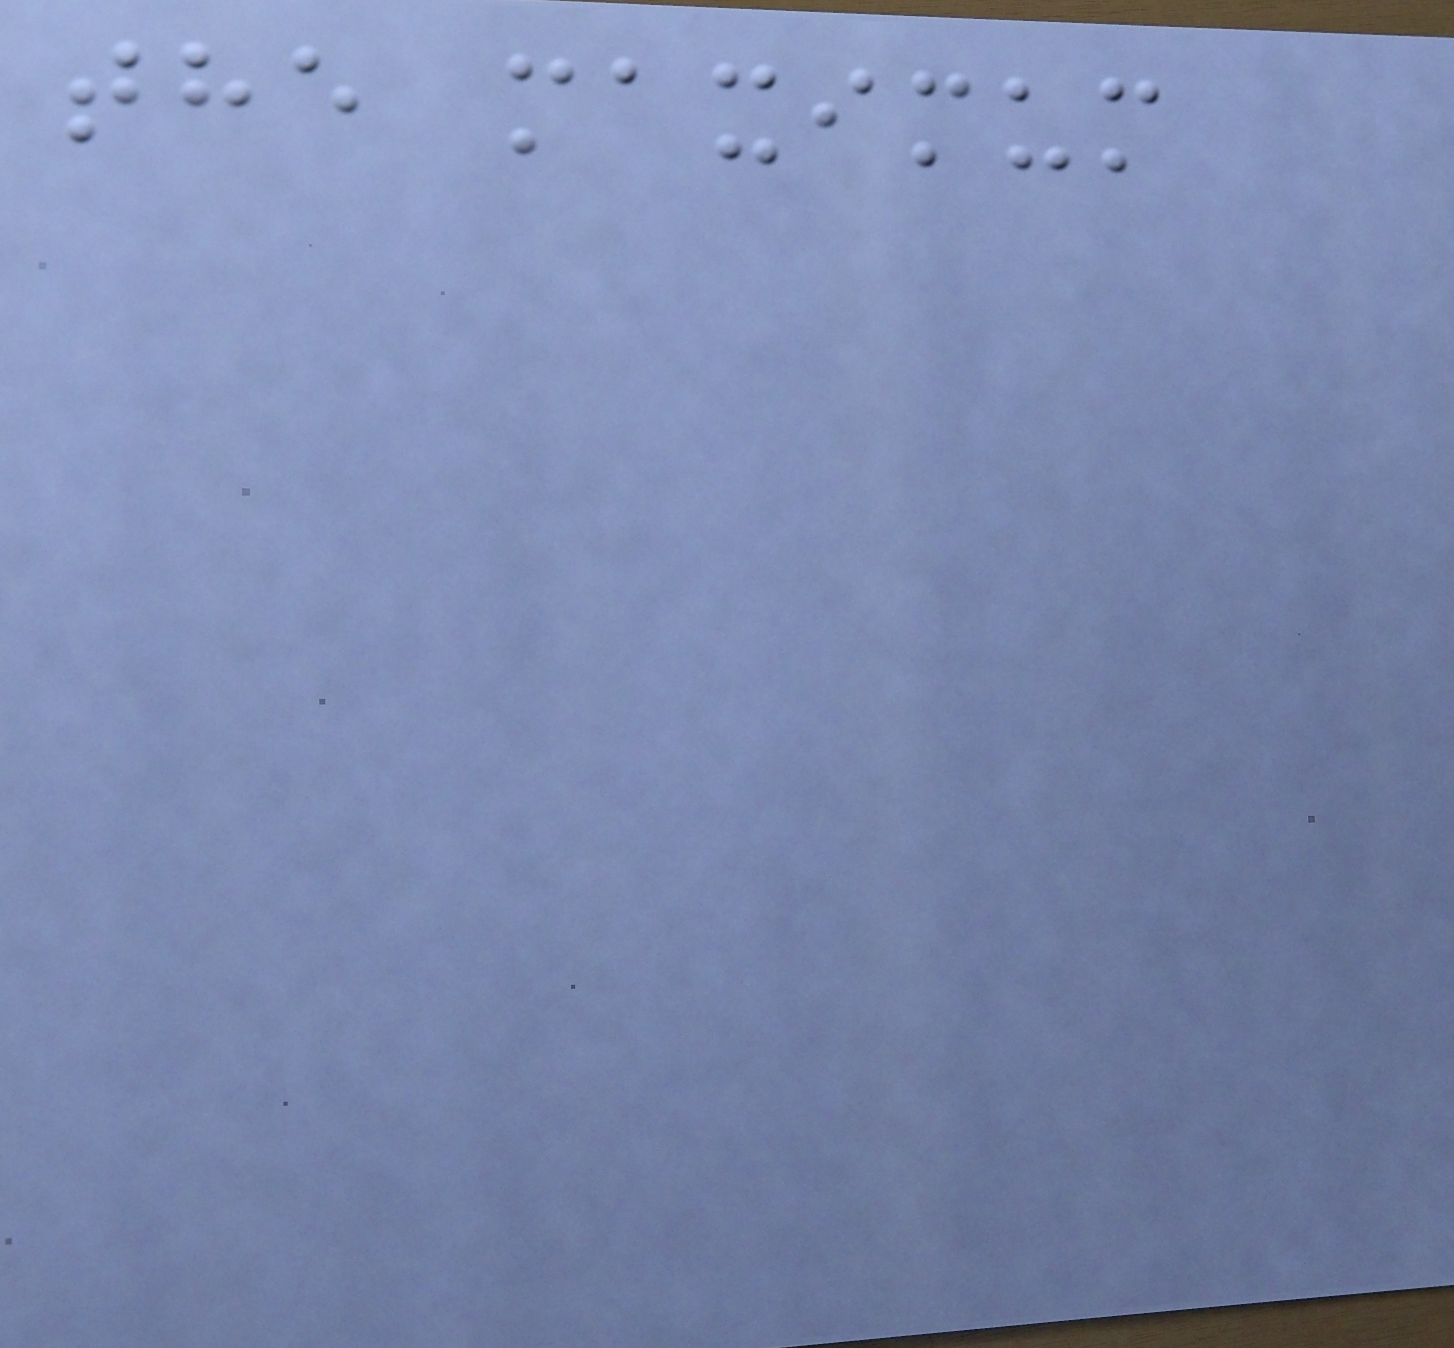the maximum
